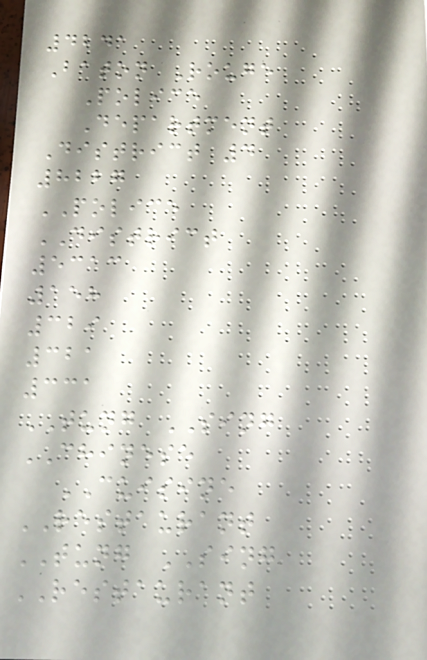4241
Baton Rouge
Police
Department
District 4
8227
POLICE
DISTRICT
5313
158
329
321
331
TUNG SING
CHINESE
CUISINE
RESTAURANT
TUNG SING
RESTAURANT
